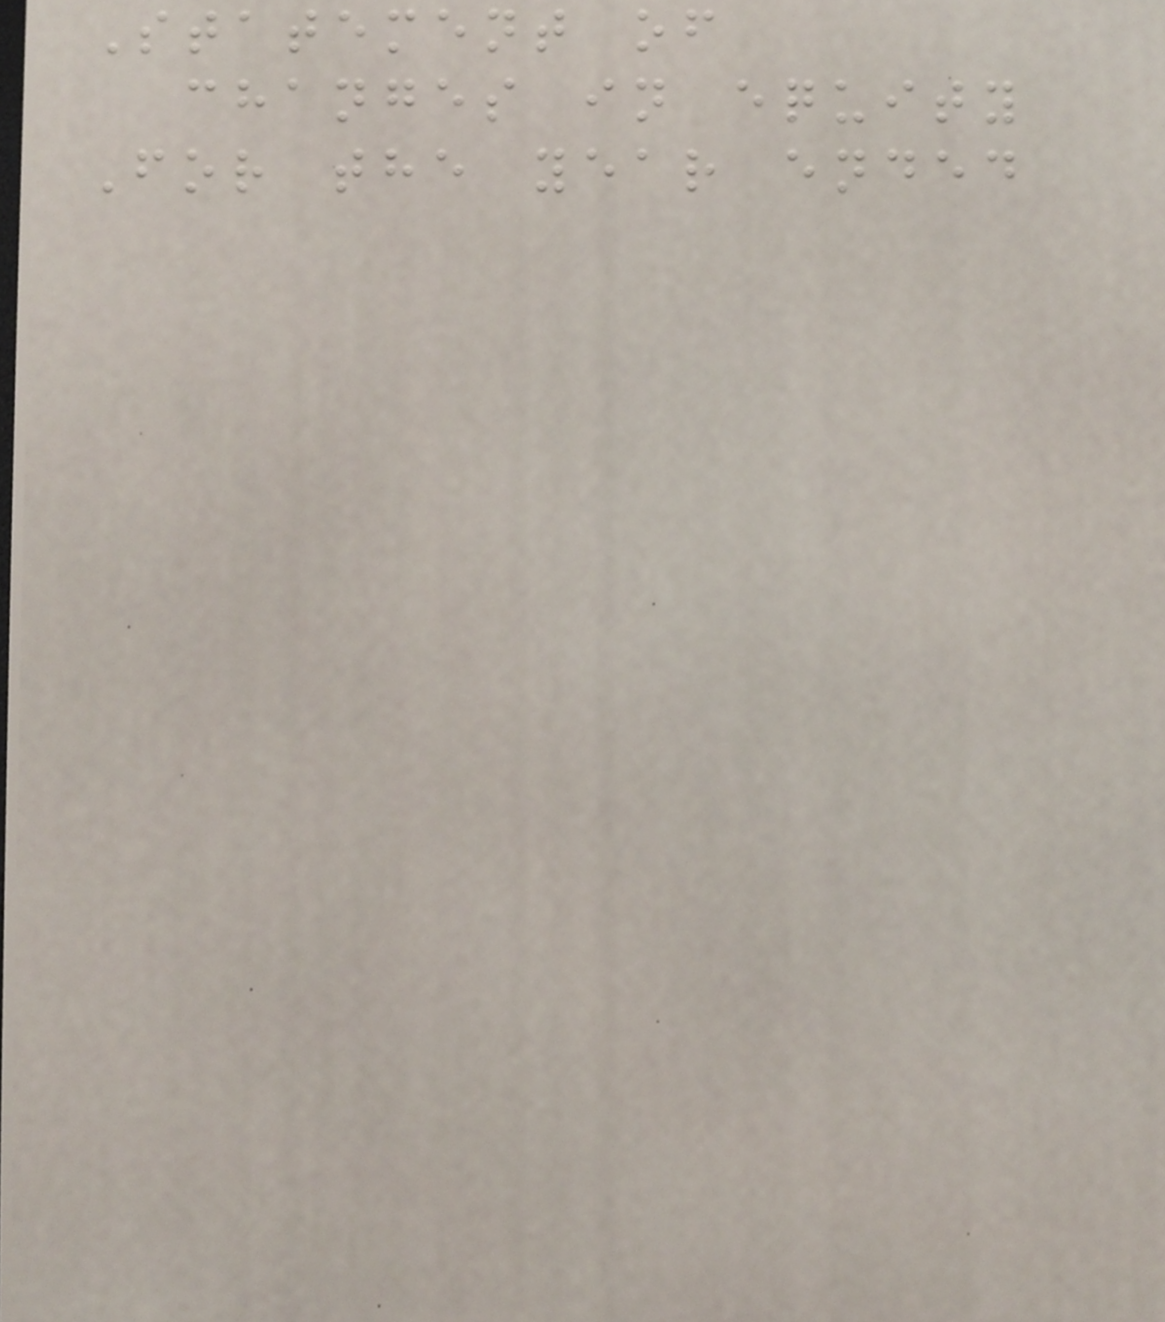Statement of
changes in equity
For the year ended
